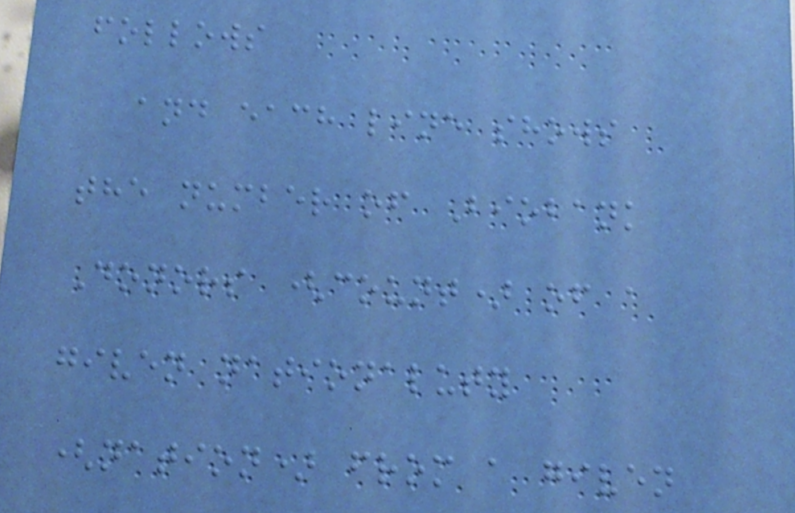follows
and each line shows
the number of Biobank
Donors (count) of a
given nationaluty
(nation) from a given
